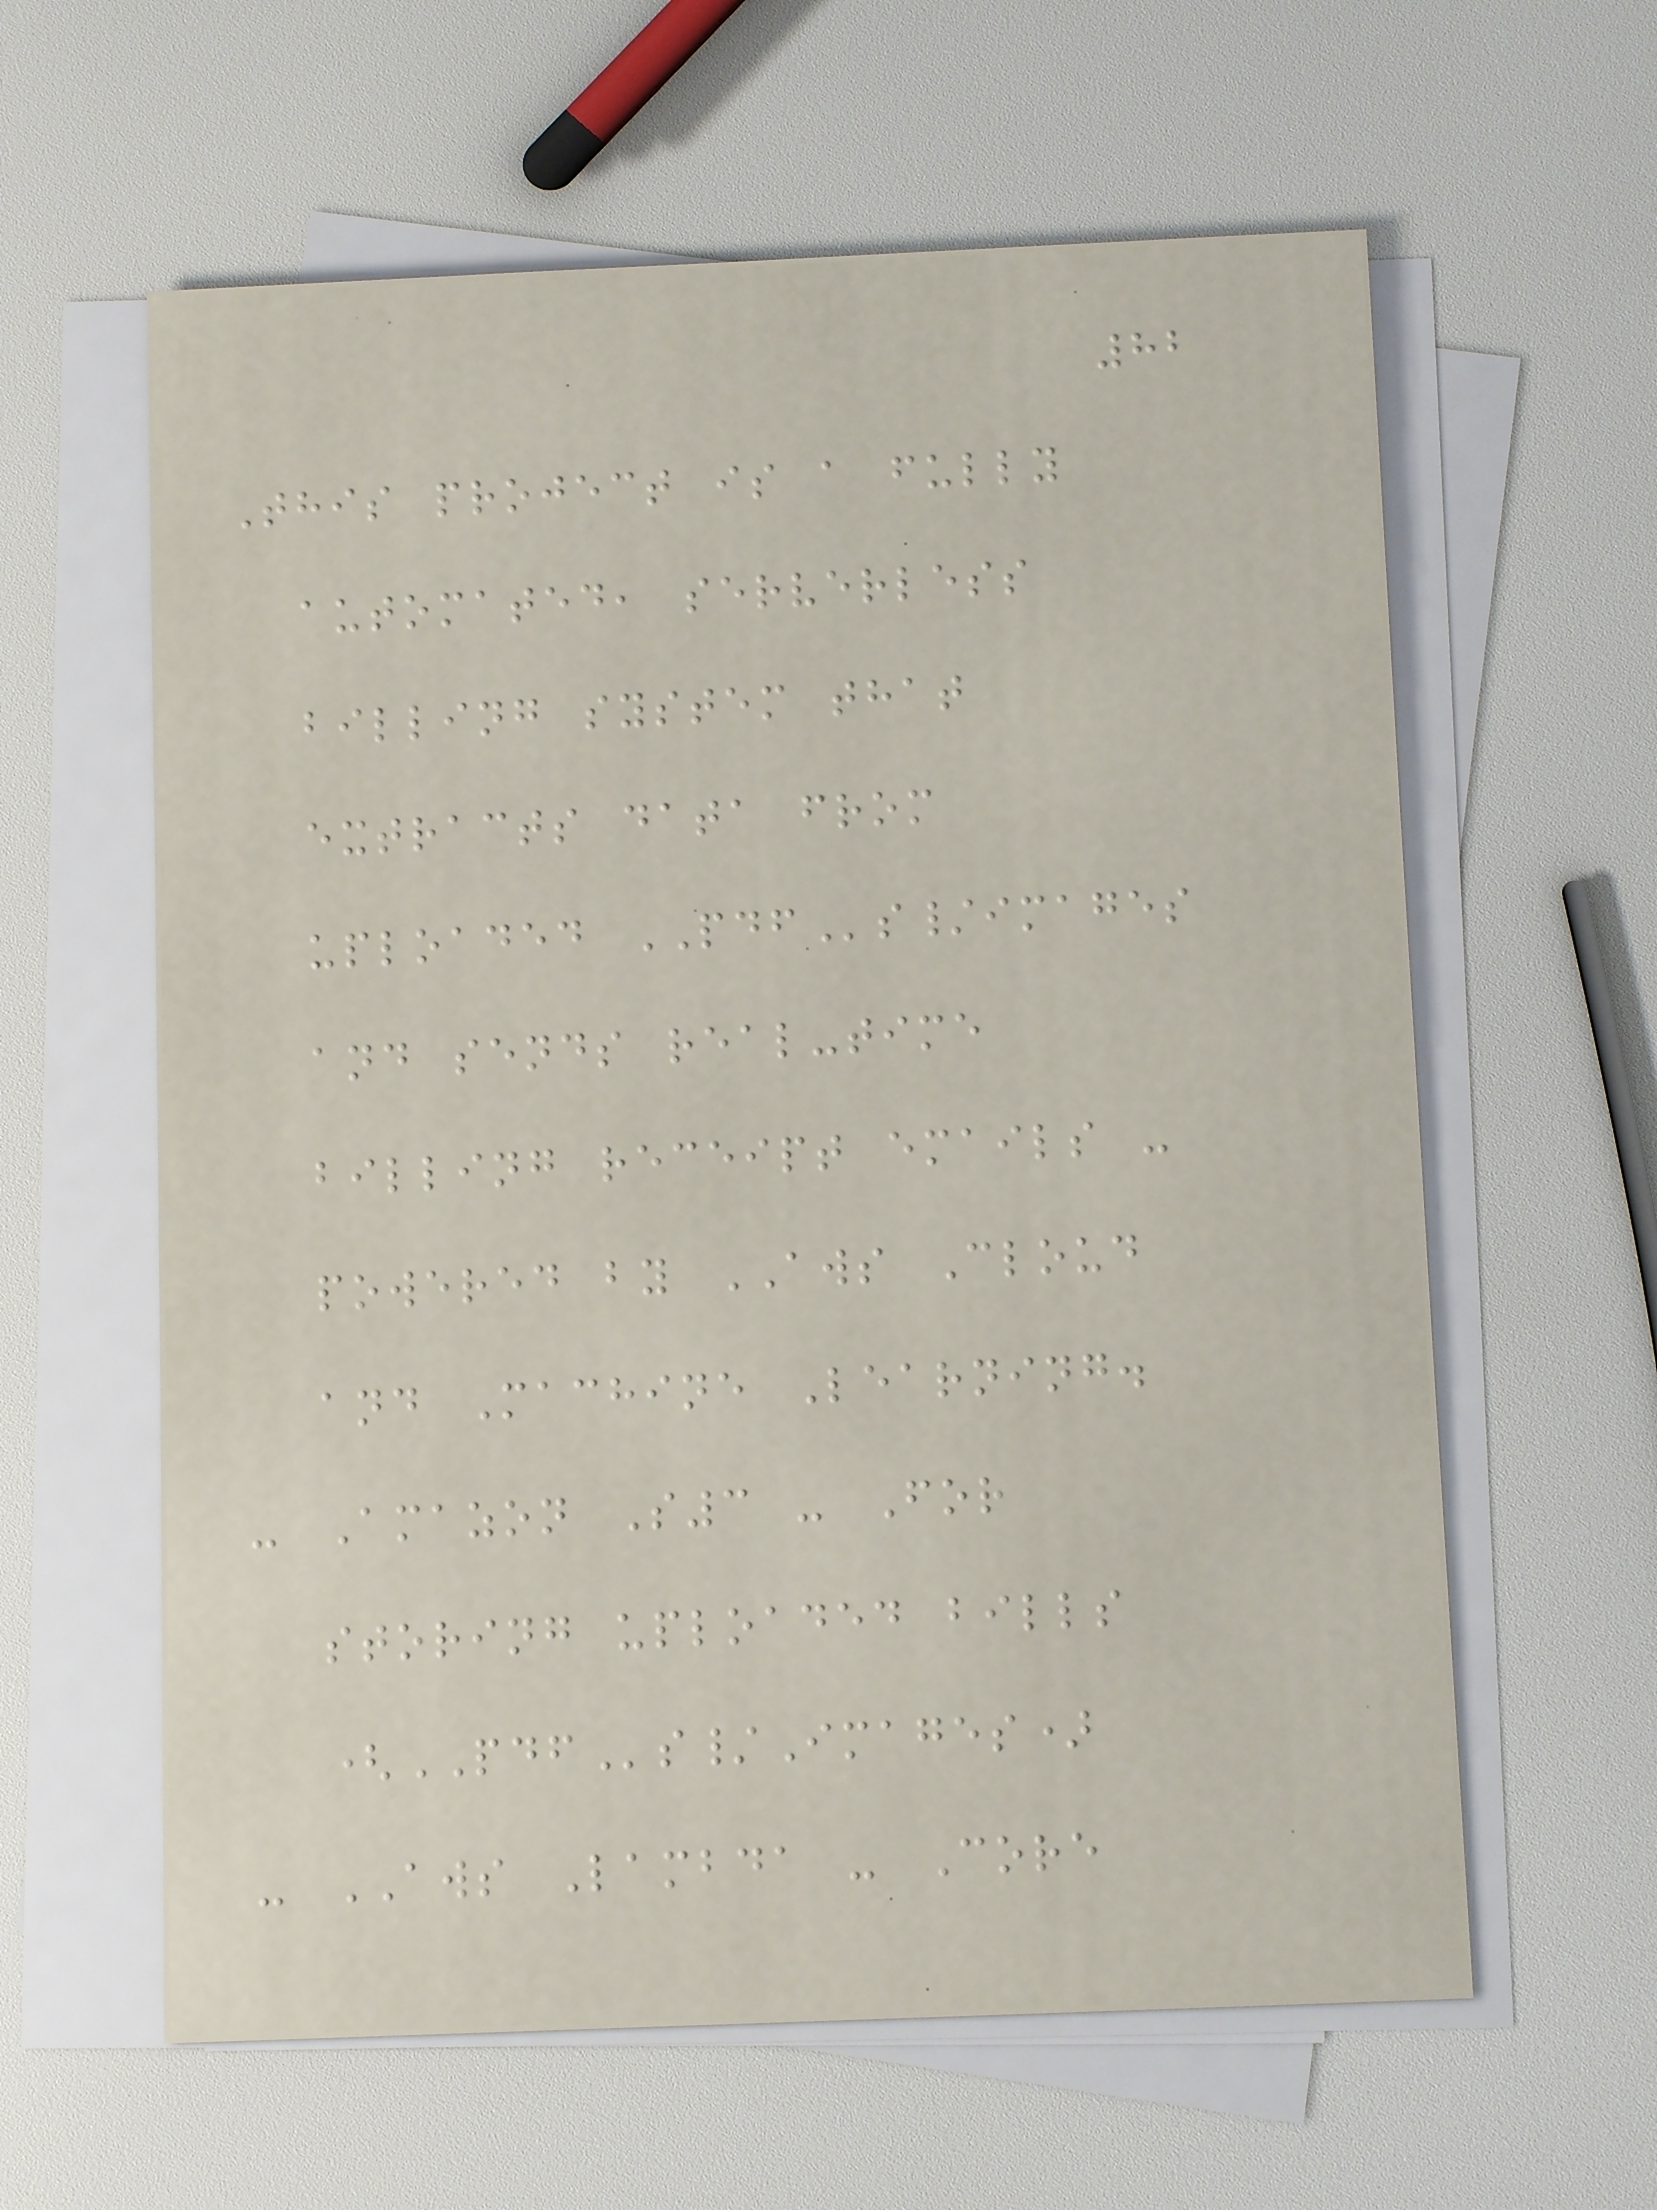82
This project is a fully
automated, serverless
billing system that
extracts data from
uploaded PDFs/images
and sends real-time
billing receipt emails -
powered by AWS Cloud
and Machine Learning.
- Amazon S3 - For
storing uploaded bills
(PDFs/Images)
- AWS Lambda - Core
